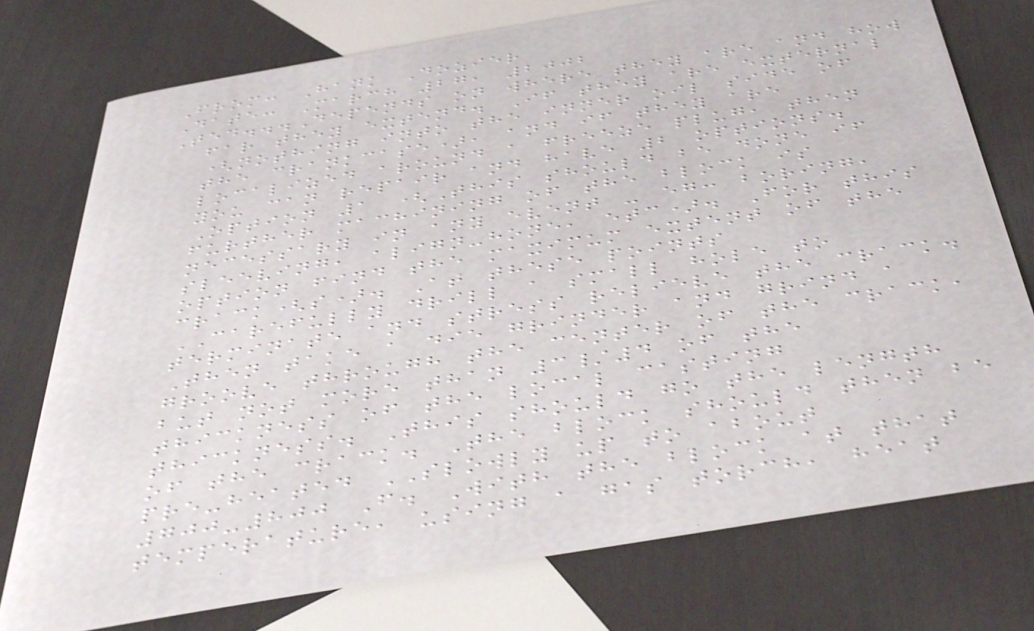From: Hank Dozier
Date: March 27, 2002
Ted...Depends on where they are and how
far they extend. If they are external
(nothing into the inner oil side of
the crankcase), and if they are
localized around a freeze plug, then
you can repair and have 2 options.
Option 1 (This should be done if
further machining of the block is
necessary in any event - eg: boring,
sleeving, align-hone, etc). For this
option find the maximum extent of the
crack(s). At these points
CAREFULLY drill a small hole to
terminate and stress relieve the crack.
Then take a die grinder and grind a
groove through the center of the crack,
but not more than 3/4 of the
thickness of the local casting
thickness. This should go the length
of the crack. The block should then be
pre-heated SLOWLY up to about
700-800 F. With the block at that
temperature, using a gas torch, heat
